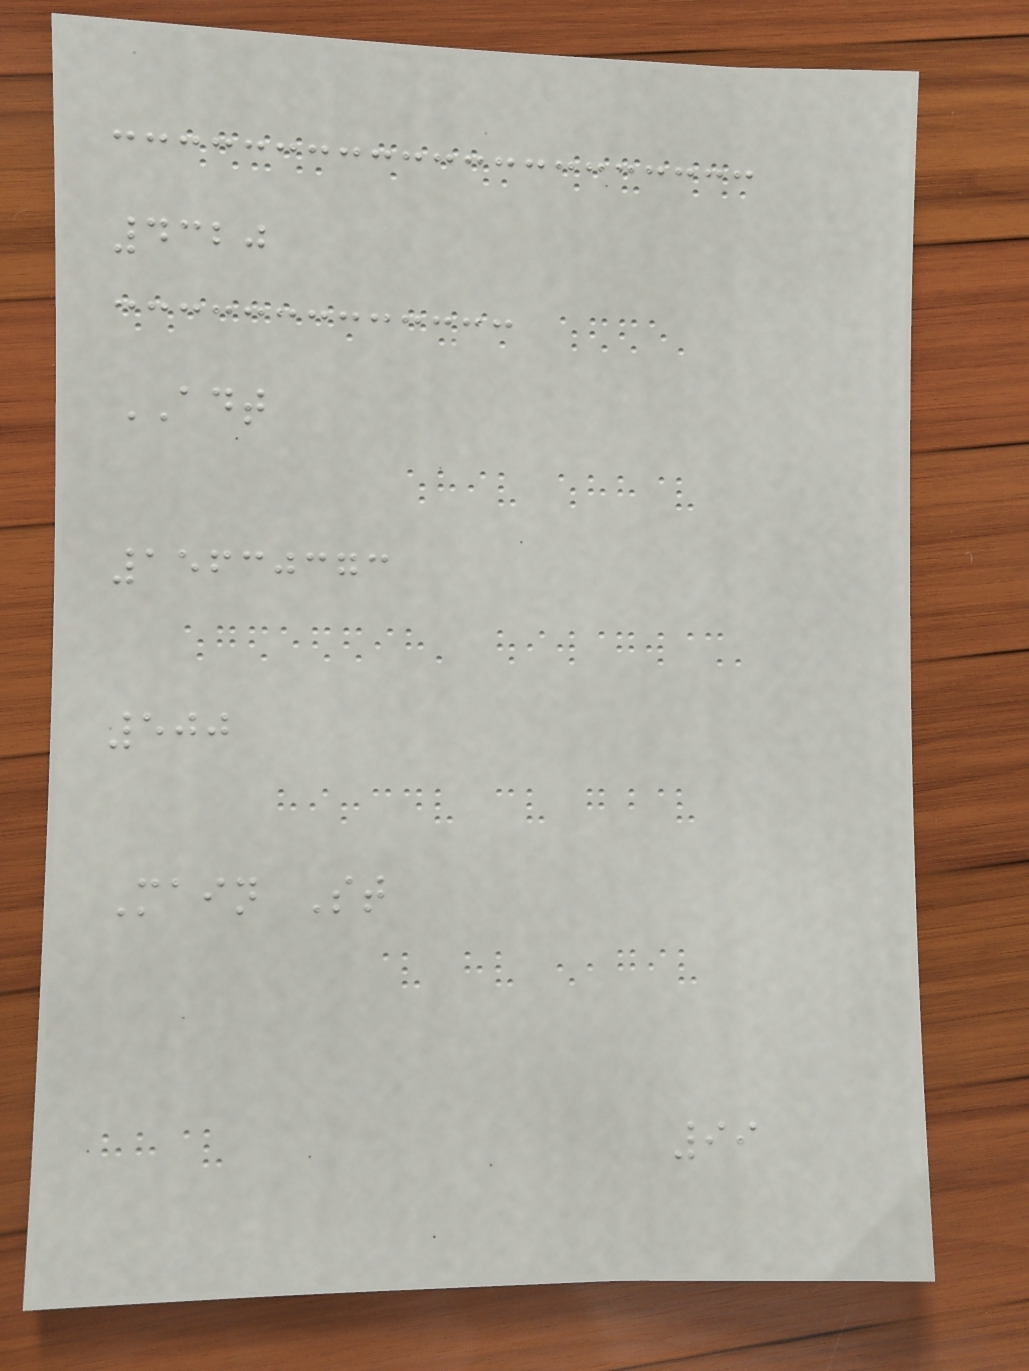4320
ADT
15630373
500
Main St
99
